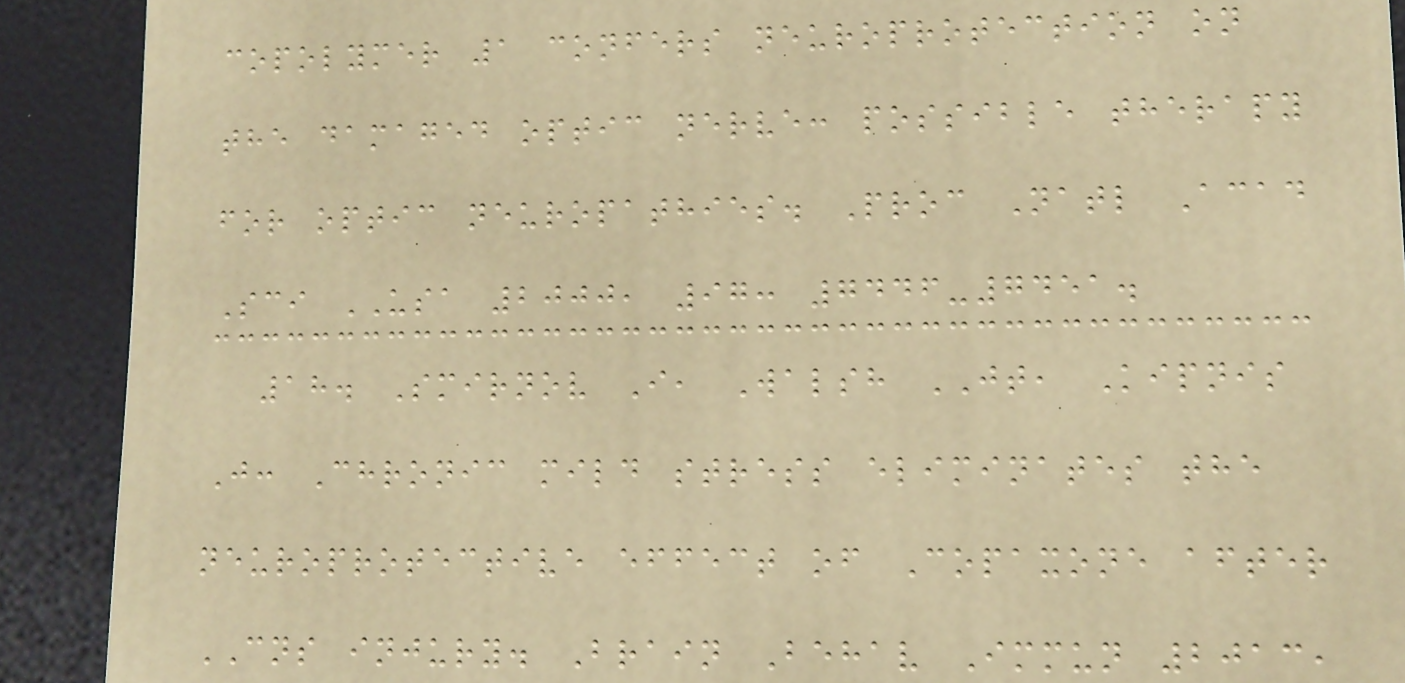copolymer 1 confers neuroprotection on
the damaged optic nerve: possible therapy
for optic neuropathies. Proc Natl Acad
Sci USA 2000, 97: 7446-7451.
18. Smirnov I, Walsh JT, Kipnis
J: Chronic mild stress eliminates the
neuroprotective effect of Copaxone after
CNS injury. Brain Behav Immun 2013,
